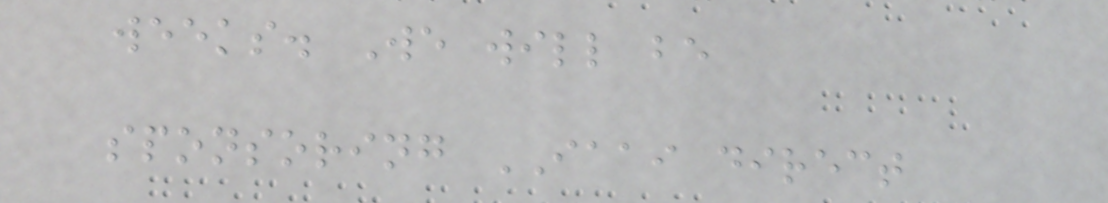weeks. We will be
sponsoring IAAI direct
